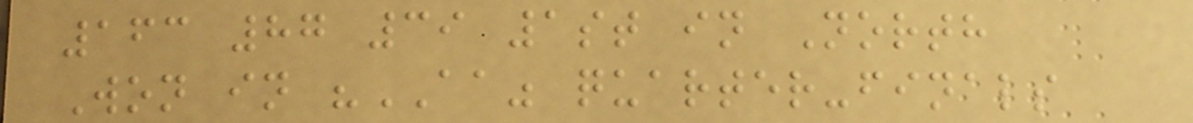163 87 39 1st in North
Won in "AA" quarter-finals
